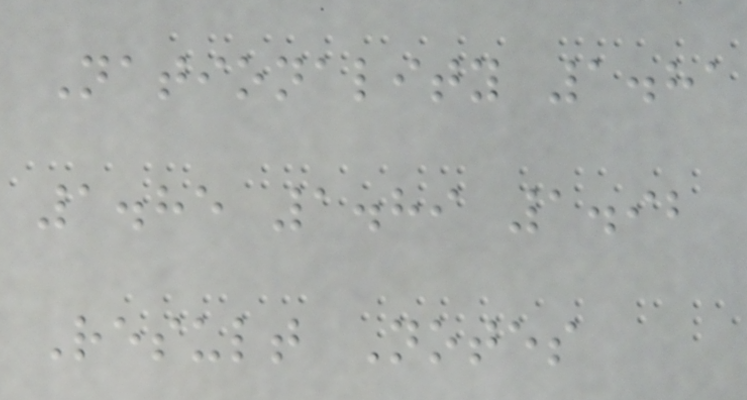Nationality 1.81
1.85 1.89 1.92
Result Notes
